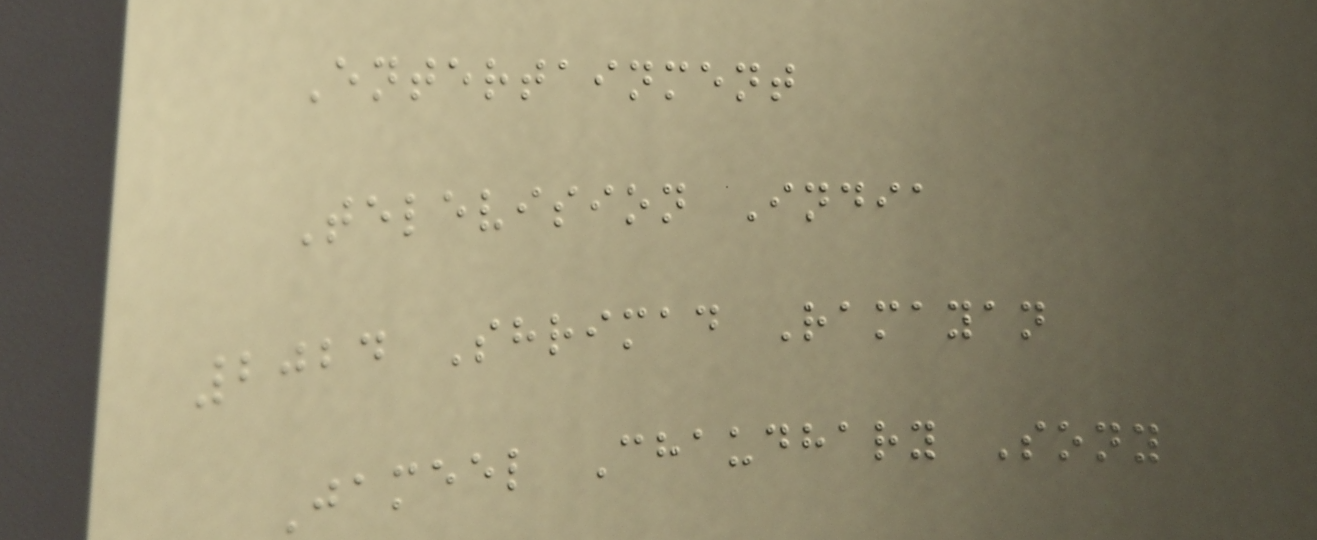Entertainment
Television India
2024 Shrimad Ramayan
Jameel Chaudhary Sony
